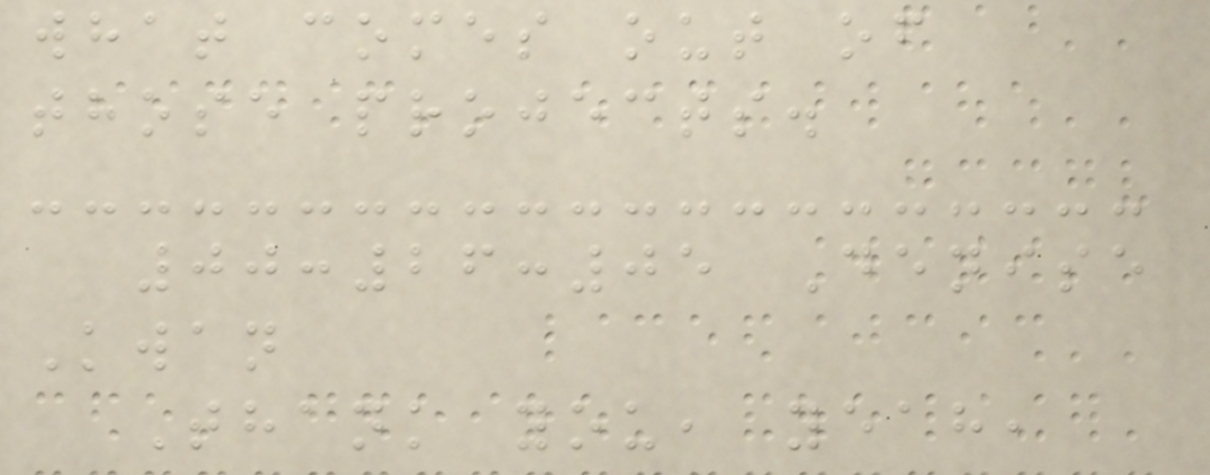what comes out of
those projects.
00:26:05 Denise
Kwan
Thank you, yeah,
